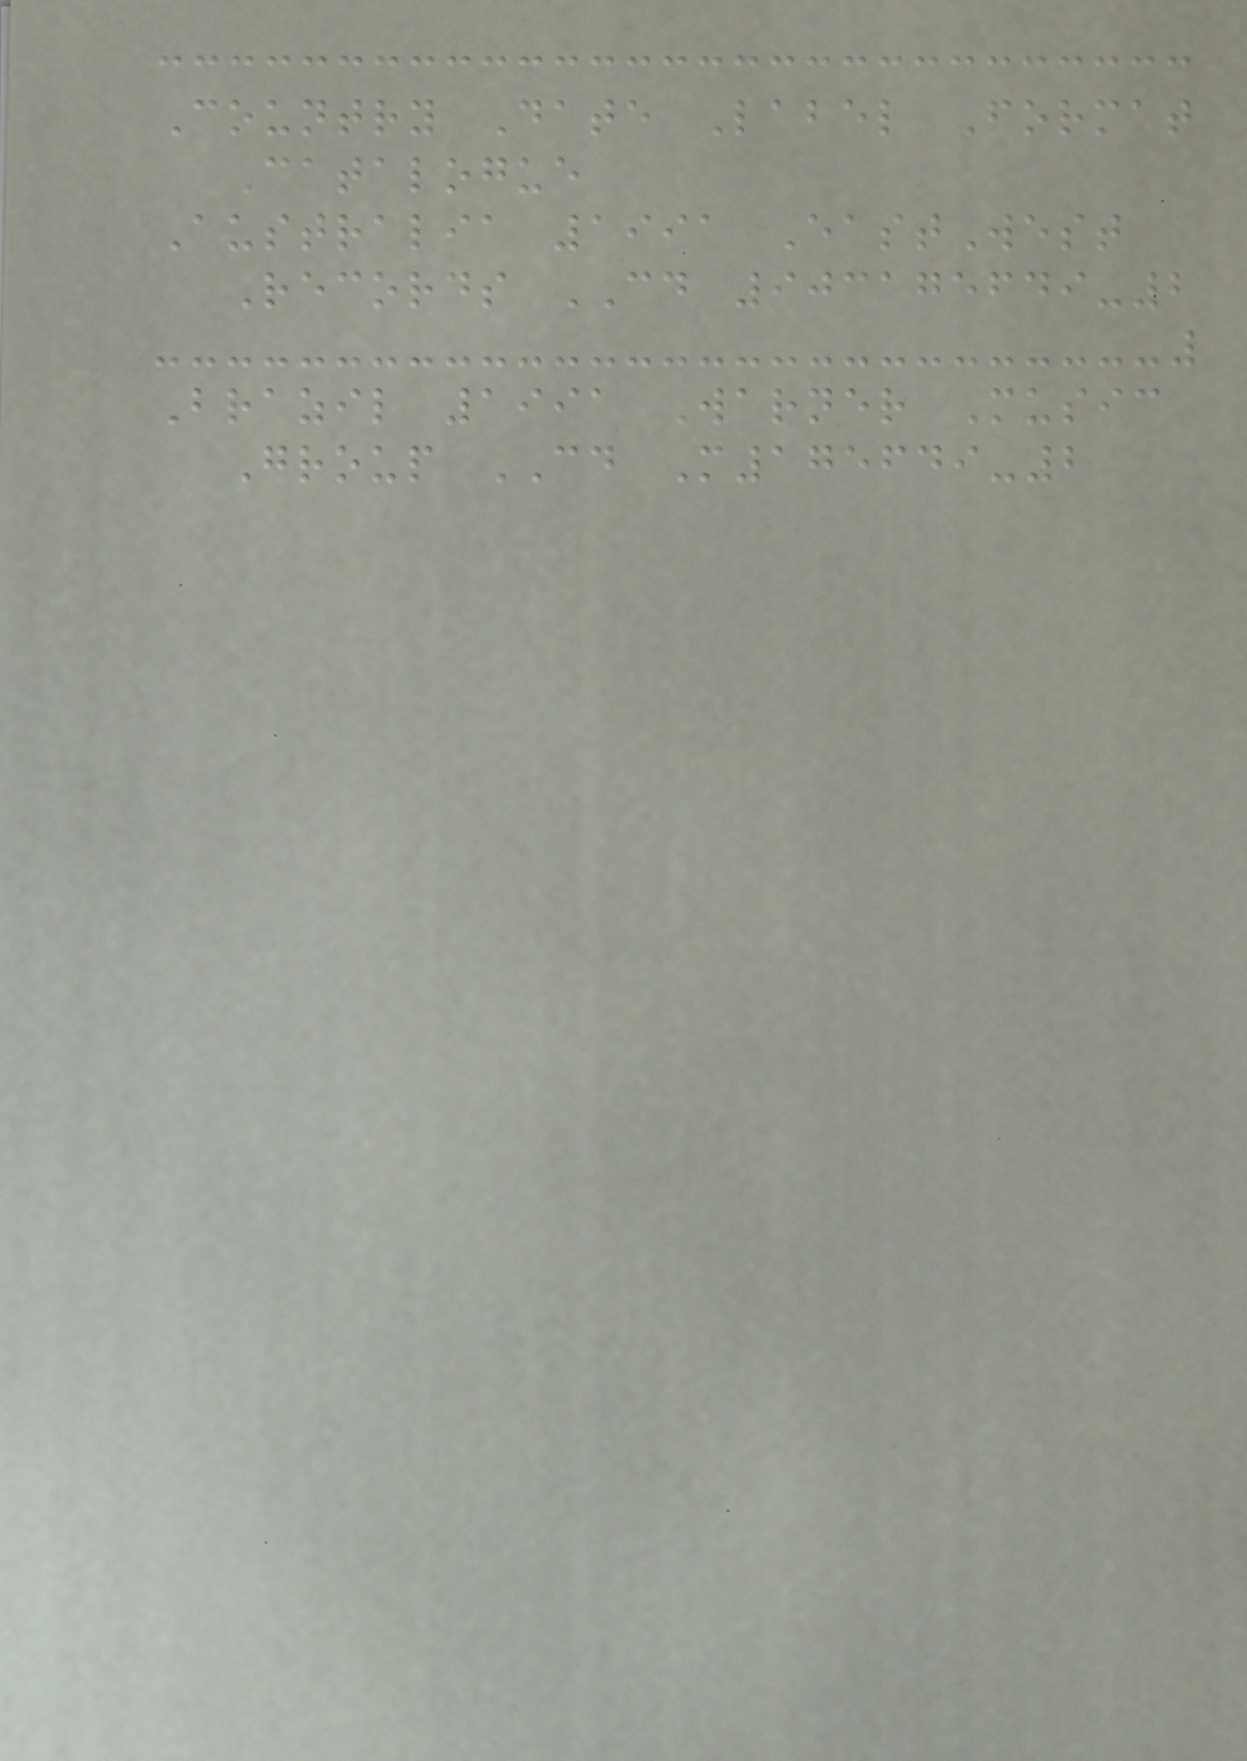Country Date Label Format
Catalogue
Australia 1991 EastWest
Records CD 903175649-2
Brazil 1991 Warner Music
Group CD M175649-2
